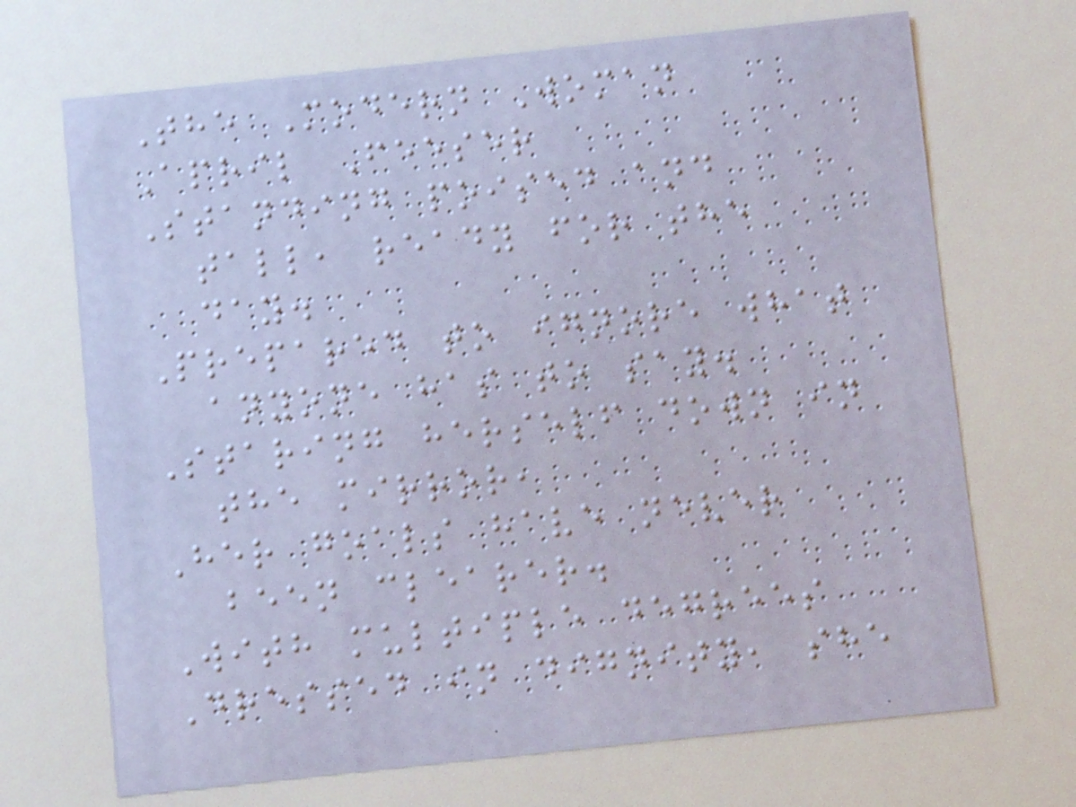The Modern Woman
April Feeser
Standing poised and
tall, ready for the
day.
Prepared to ignore what
anyone has to say.
Staring herself down in
the mirror,
Her goals have never
been clearer.
With multiple degrees
Dressed in dignity, she
